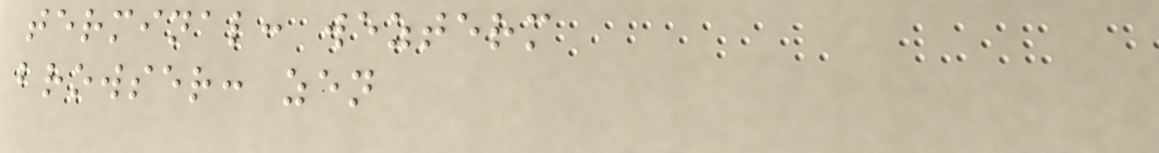terminal: wezterm
browser: zen
